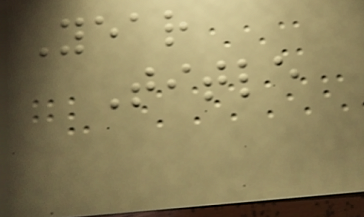Year
Title
